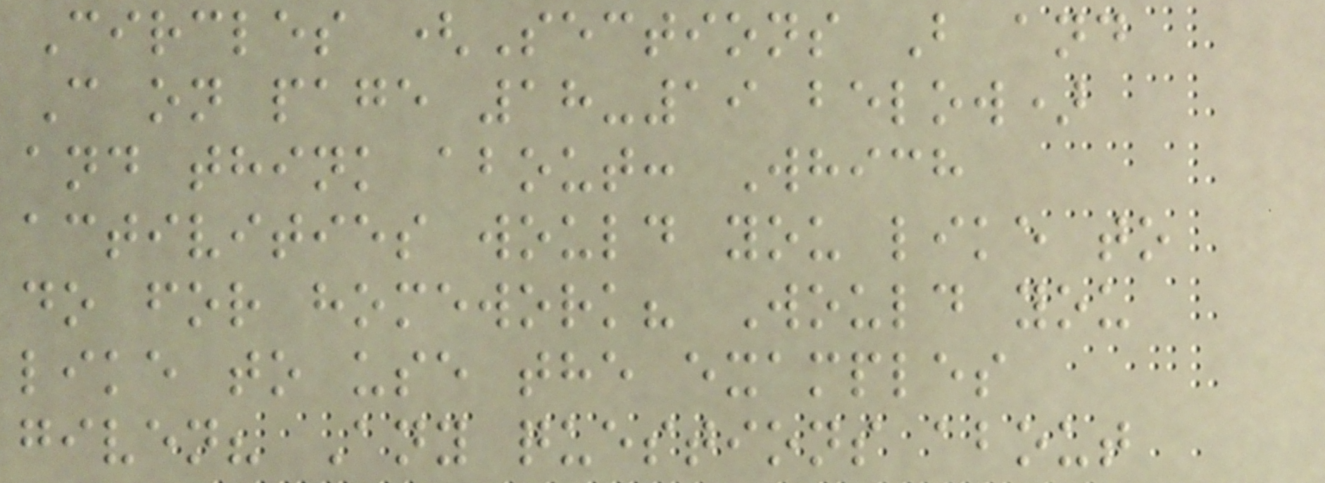Circles (Sections B and
C on page 18-19 below)
and think about: Which
activities would you like to
do for homework? Would you
like to use the examples
given? Any questions about
